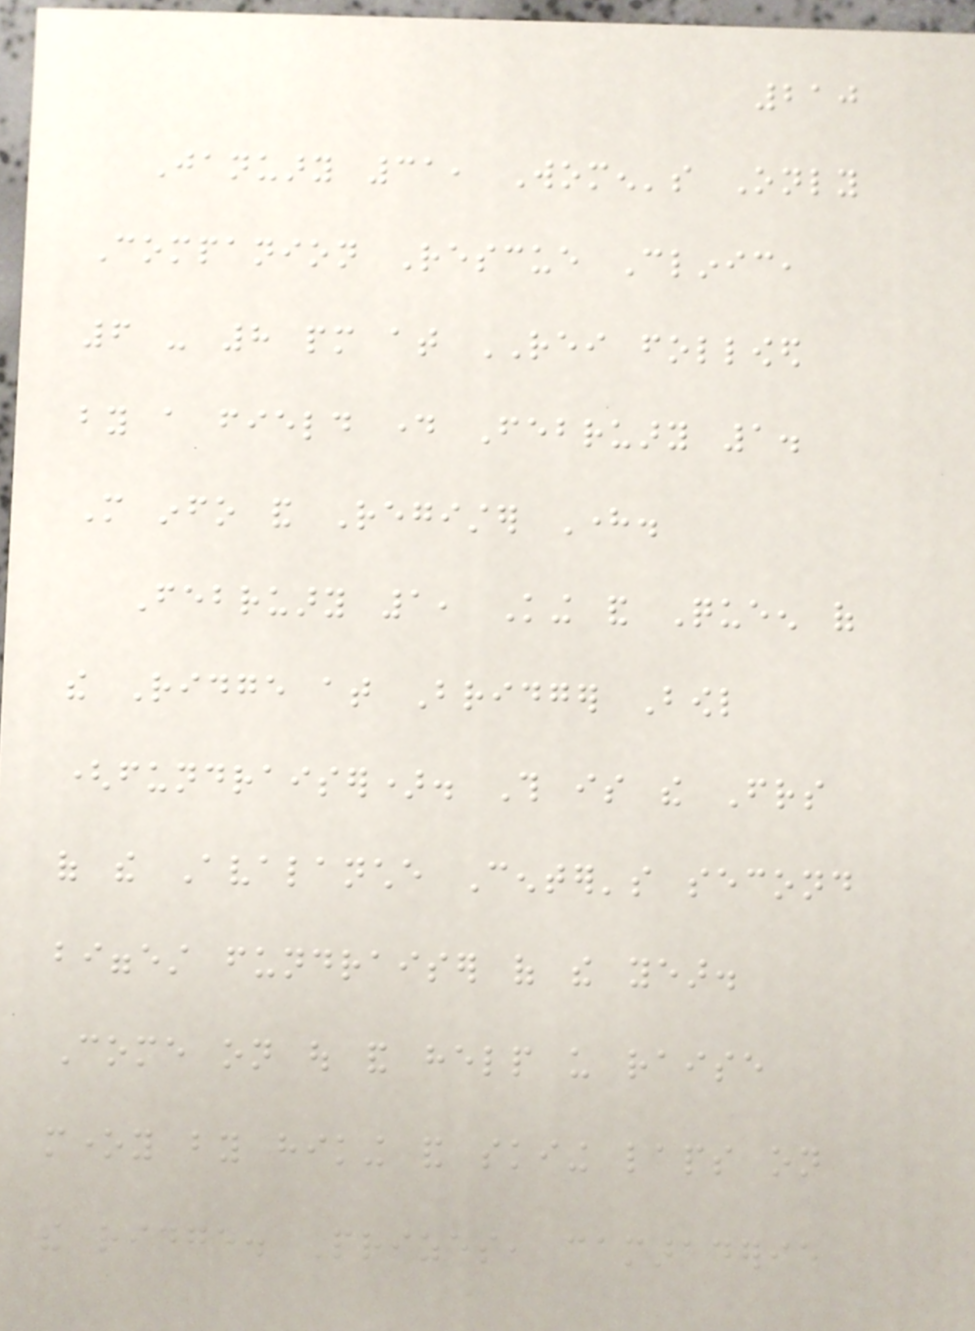210
January 31, Women's Only
Companion Rescue Clinic,
6 - 8 pm at REI followed
by a field day February 1.
More info and Register Here.
February 1, King and Queen of
the Ridge at Bridger Bowl
(fundraiser). This is the Friends
of the Avalanche Center's second
biggest fundraiser of the year.
Come on out and help us raise
money by hiking and skiing laps on
the ridge. Prizes, camaraderie
